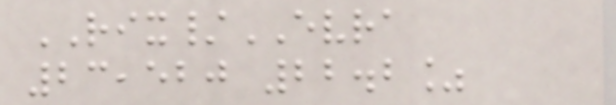RIX/EVRA
23,520 22.2%
